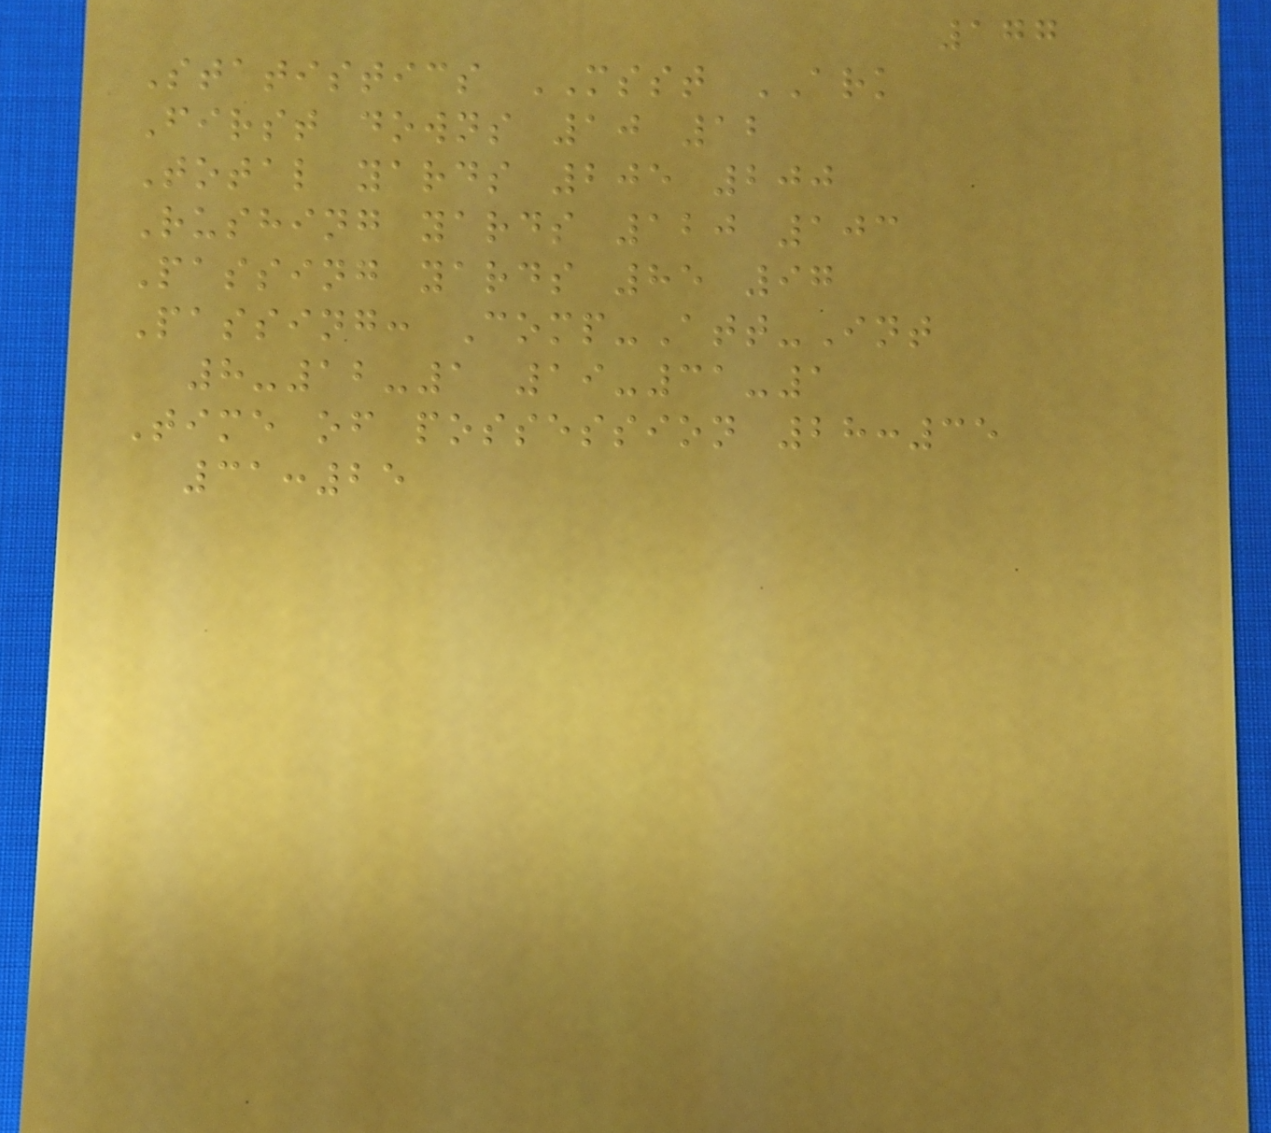177
Statistics MSST ARK
First downs 10 12
Total yards 205 200
Rushing yards 120 103
Passing yards 85 97
Passing: Comp-Att-Int
8-12-1 19-31-1
Time of possession 28:35
31:25
